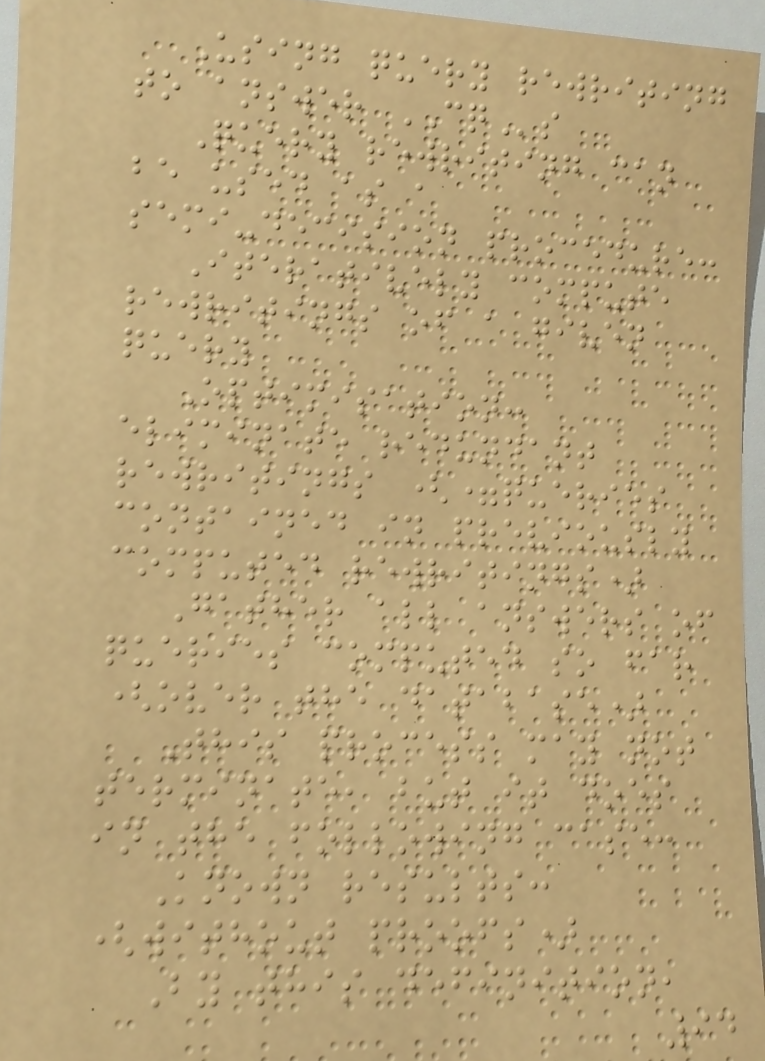Using query rewriting
to answer CQs
Query rewriting can
be used as a
semi-decision procedure:
Iteratively compute
rewritings of a given
query
Optimisation:
eliminate redundant
rewritings (=queries
contained in previously
computed rewritings)
Gather all answers of
queries computed so far
(over the database)
This process may not
terminate, but it does
in the following case:
Known results:
(without proofs)
By this definition,
94
